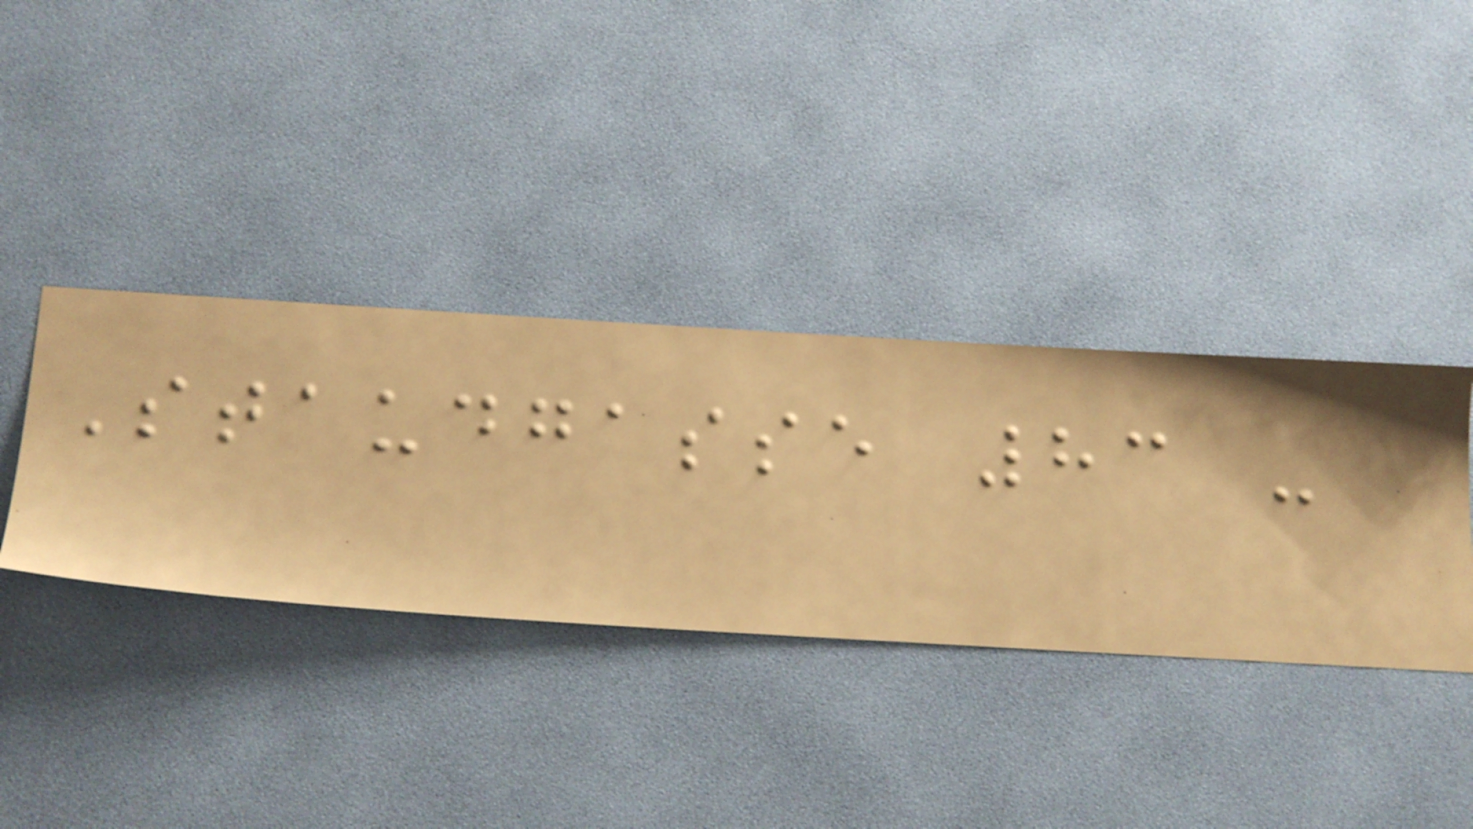Staudgasse 83 -
